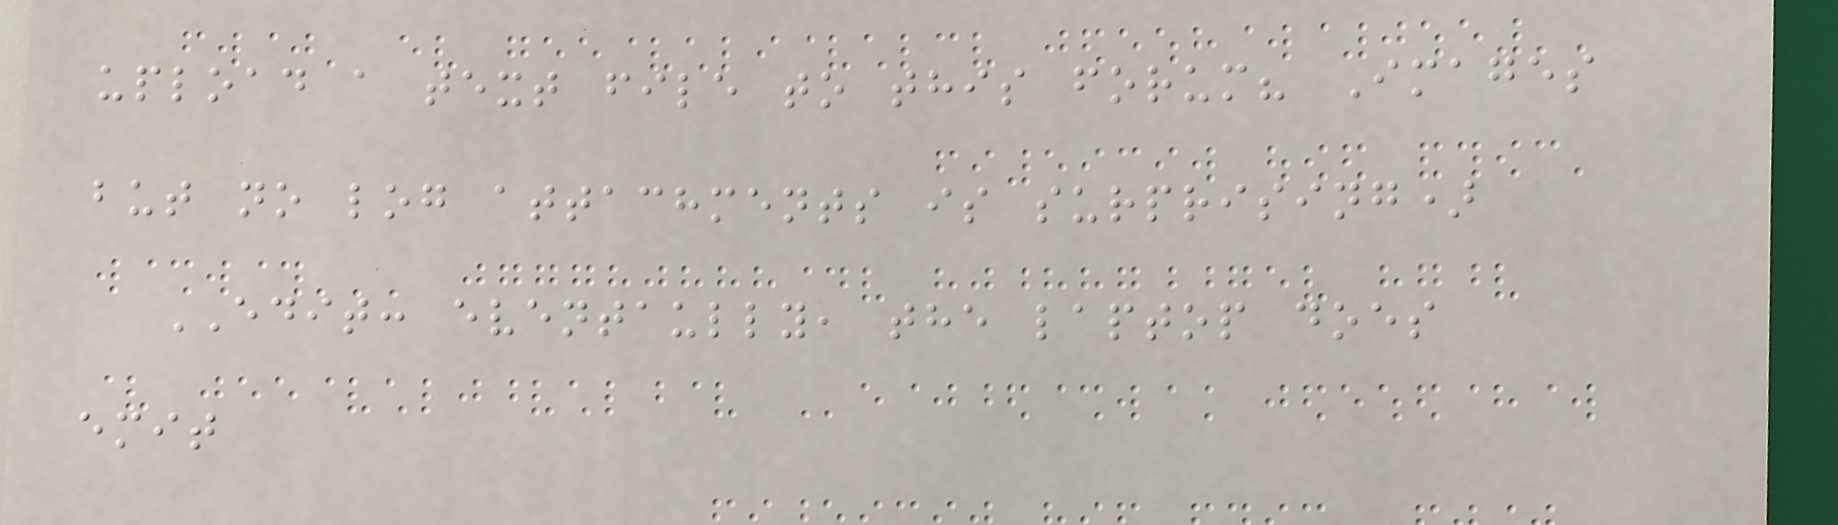upload a text file to this forum? Images
but no log attachments is surprising)
EDIT: eventaully, the laptop does
emit
